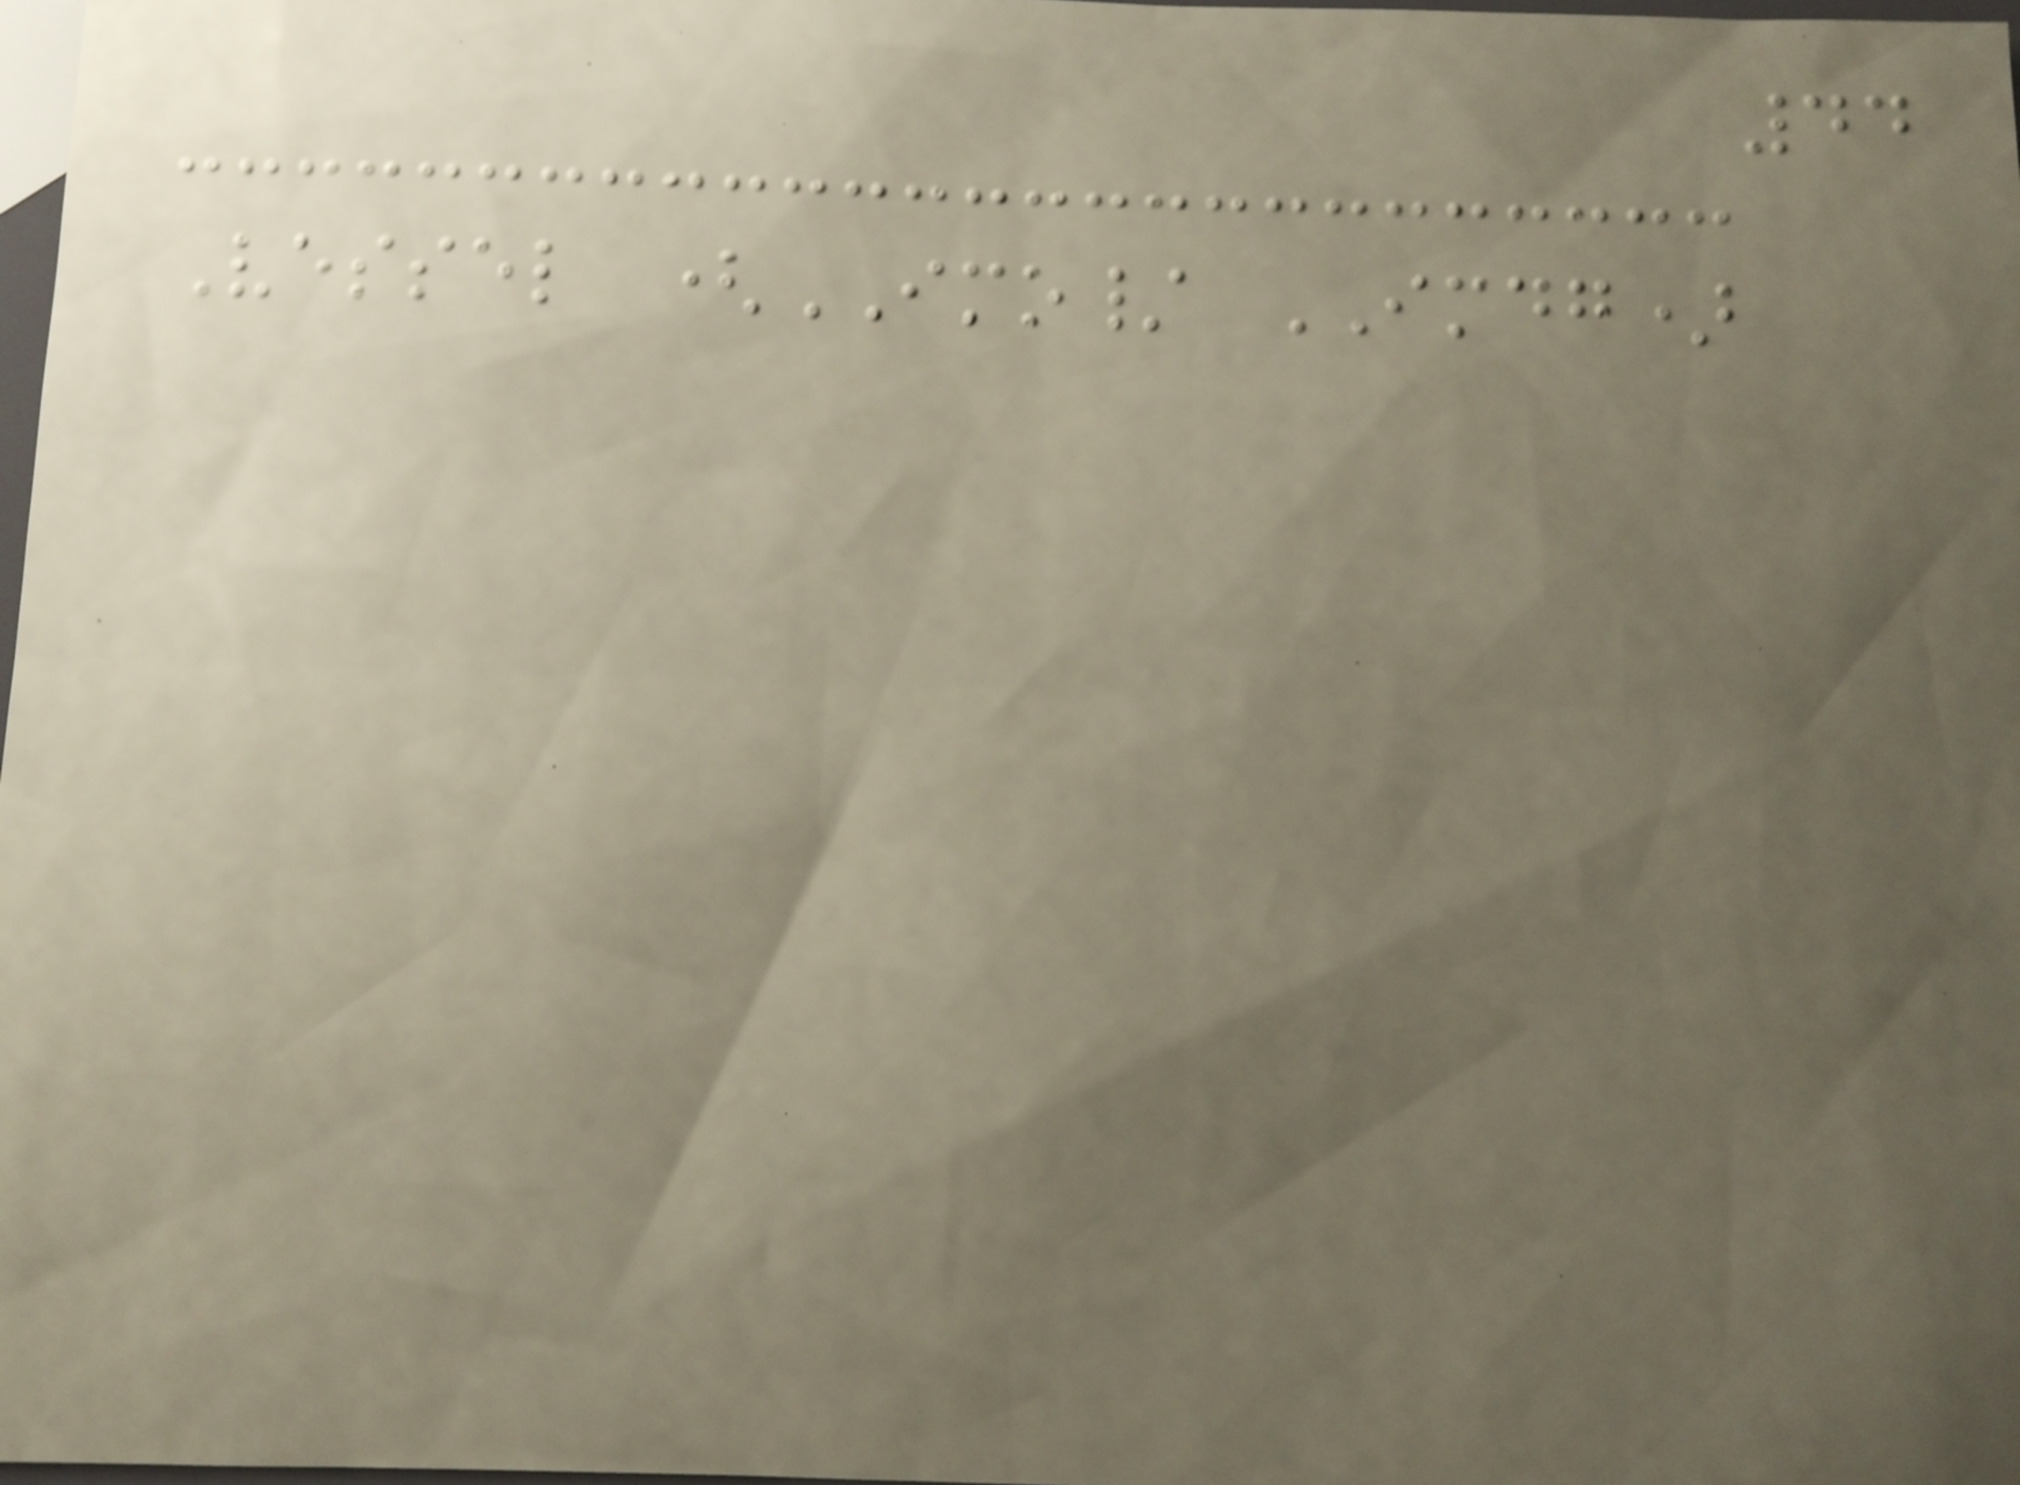44
Vessel (IMO/ IMDG)
